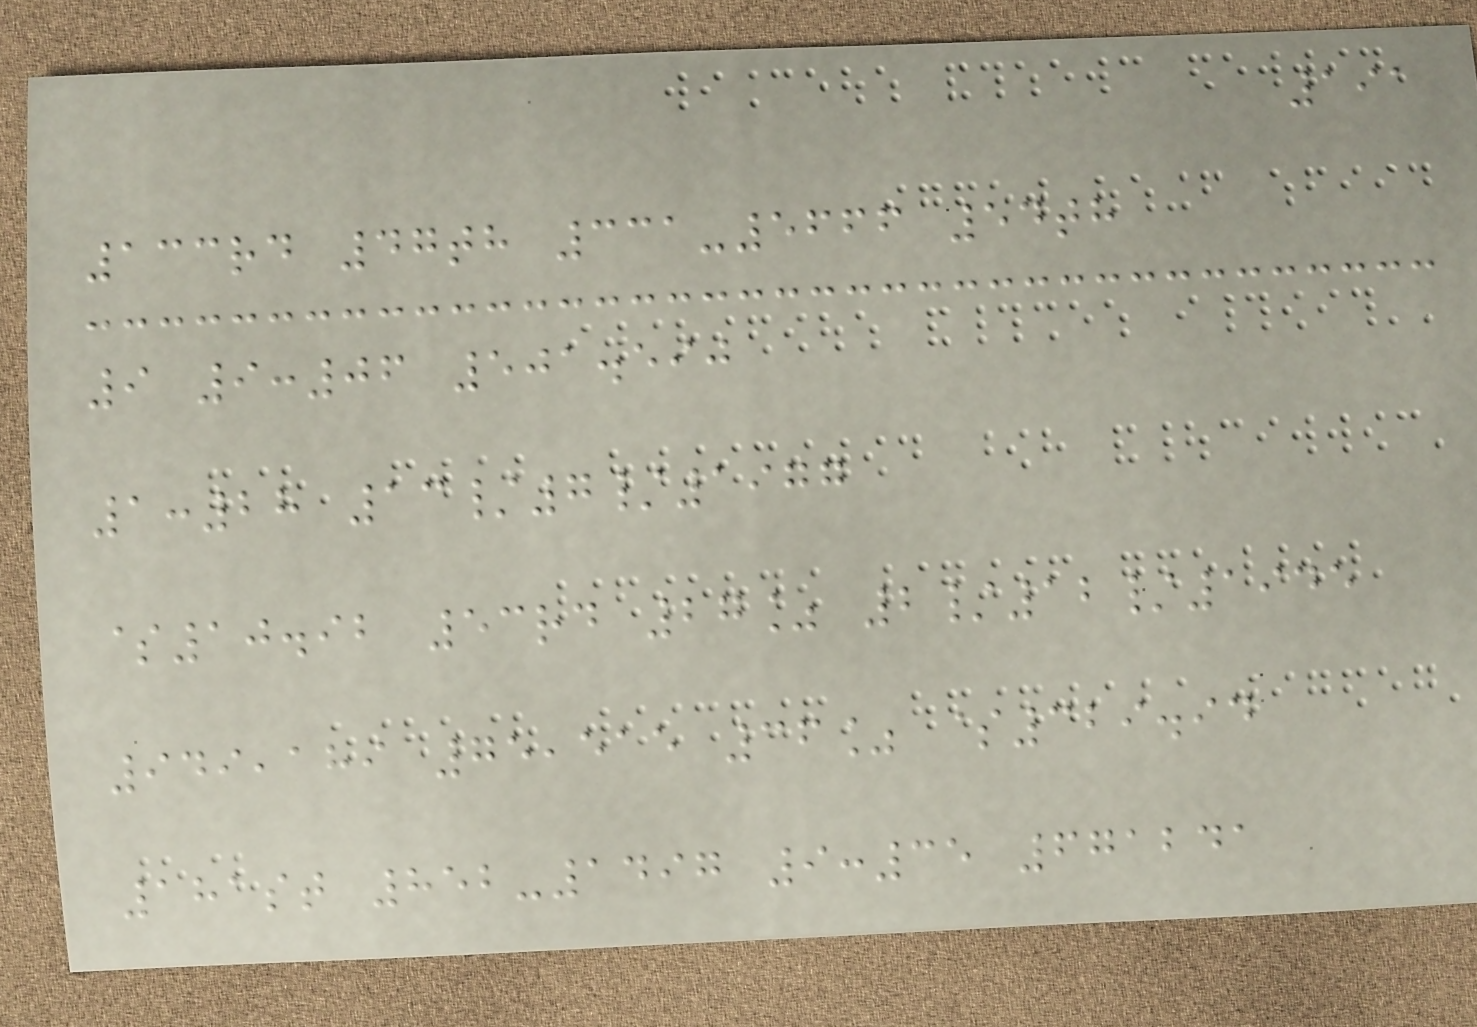191
133rd 47th 331-5666 54th
9 9:06 501.590
1:28 13/7/1977
$10.92 53rd 27% 2/12/1945
949,189 75,515 36% $329.94
181st 852-1497 9:35 671241
